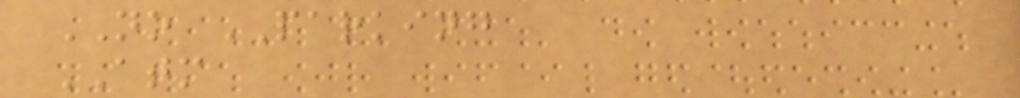NO PARKING
ATM
